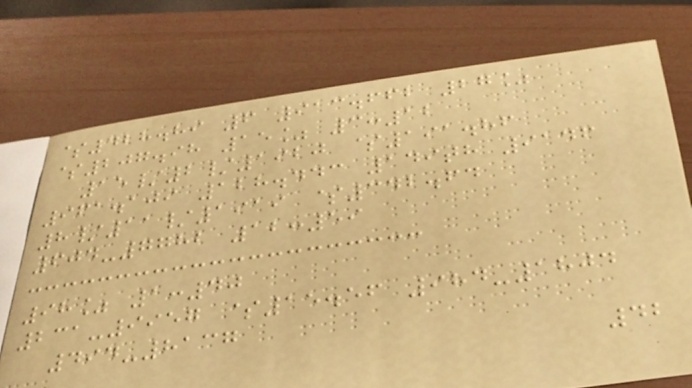$428.89 6 913.662 27%
$207.98 15% 3:12
15/2/1920 $191.86
961.109 128.443 149th 9146
8/11/1919 $342.64
604-7782 12:59
98% 1:40
231-9957 $15.56 984-1804
494-8137
42
